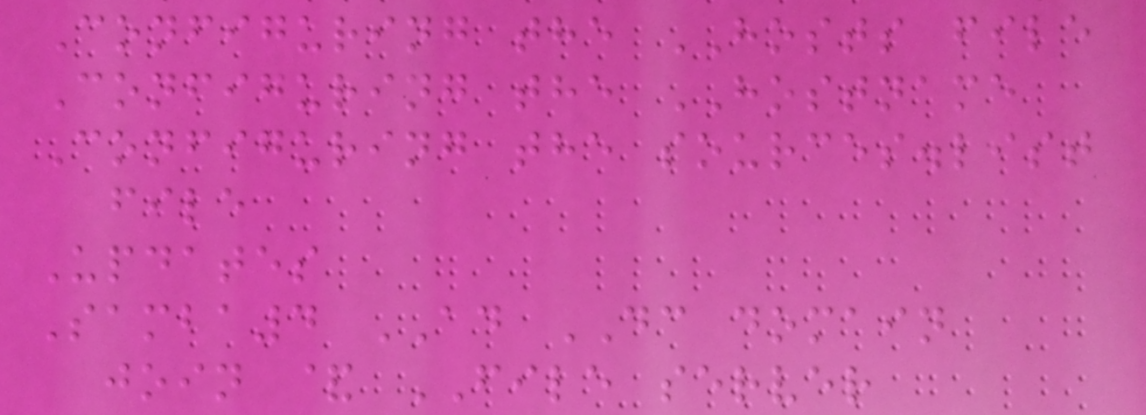Configuring the HOSTS file
Configuring the HOSTNAME
Configuring the sources.list
file
Updates
Samba4 AD DC domain
join & FILE server
